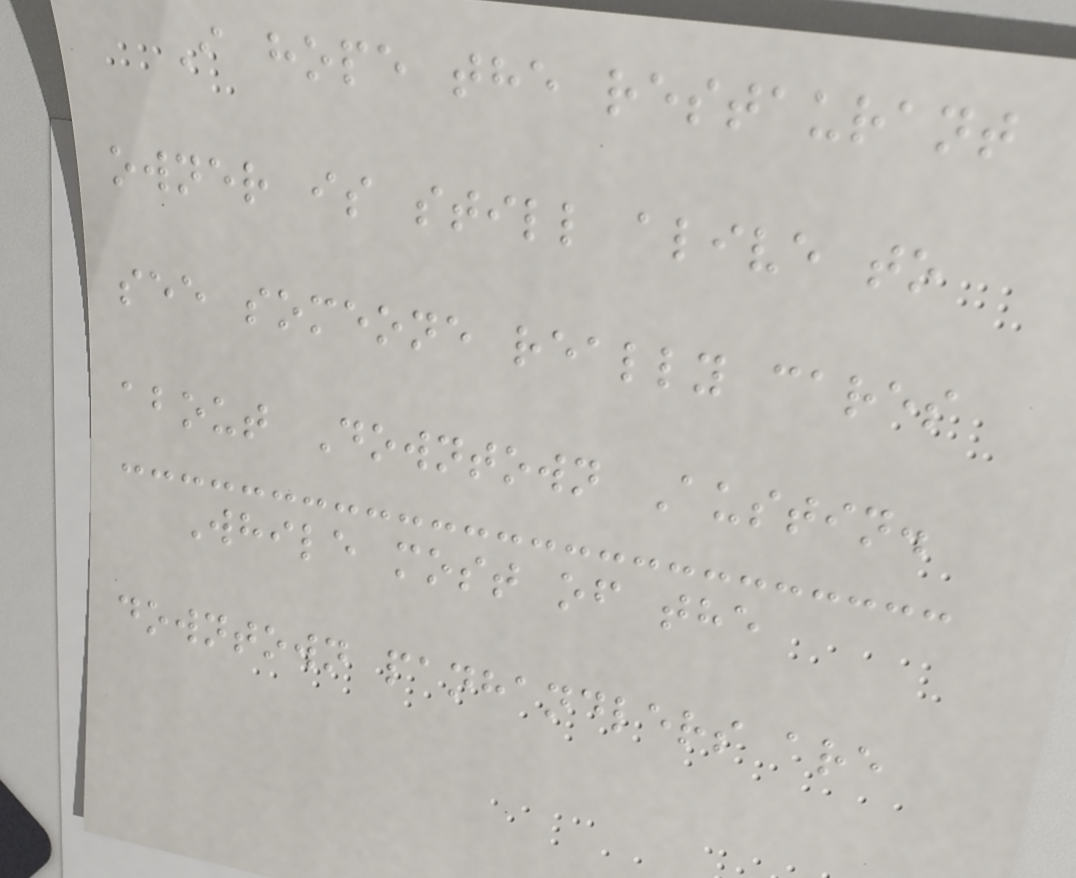I hope the restaurant
owner is still alive to
see someone really cares
about Downtown Austin.
While most of the
downtown panhandlers are
